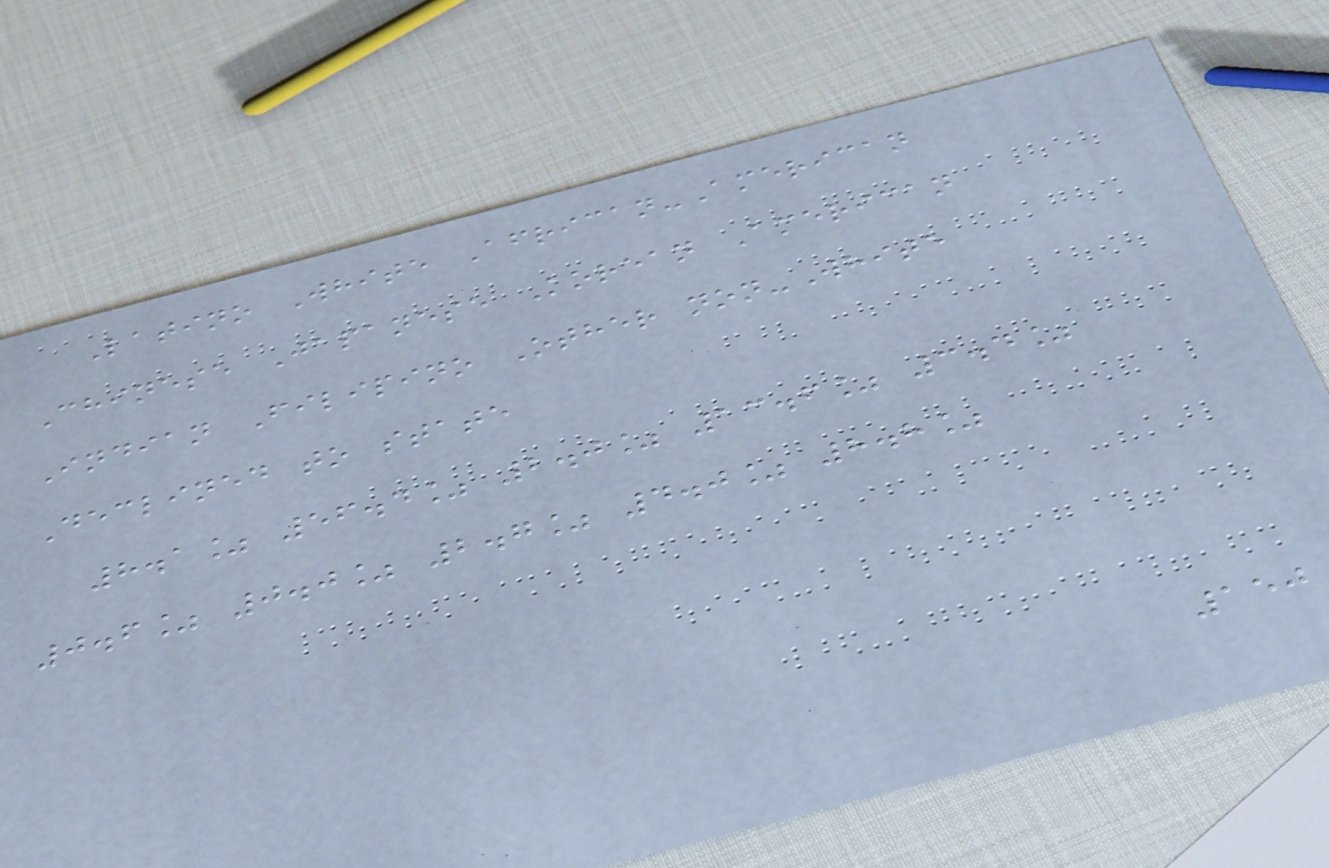Latino White African-American
Chinese Japanese Korean American
Indian Filipino Other non-White
Declined to state
8.1% 56.4% 2.0% 13.6% 3.4%
0.6% 0.0% 2.7% 4.0% 8.8%
150
